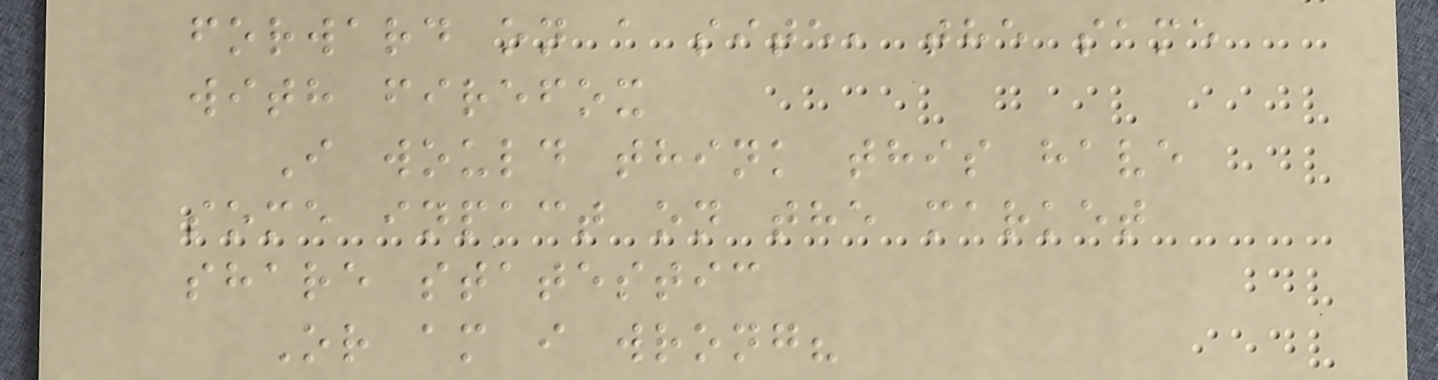forward on a site, the same
with firefox
I would think this have
some inpact on the market
share statestic
Or am i wrong?
